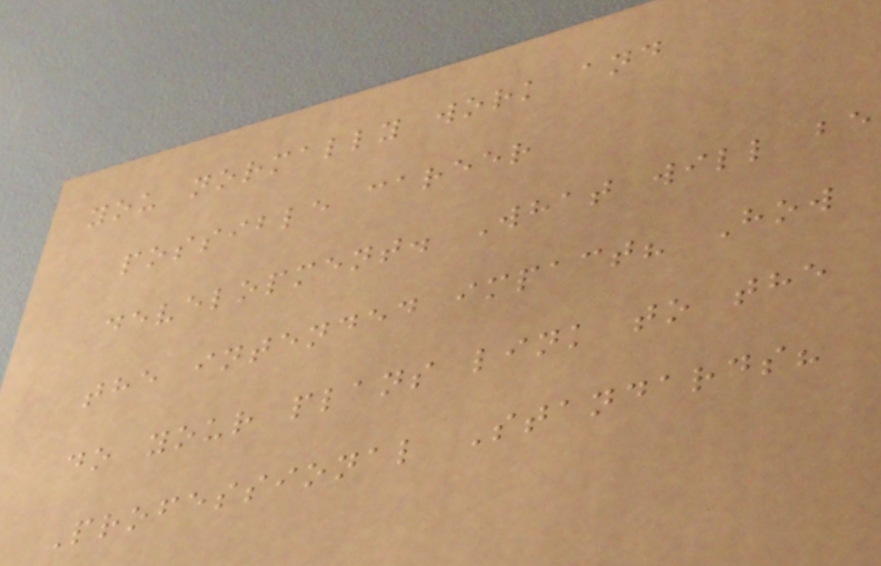you normally work and
possible career
development. What will be
the intended impact? How
do your plans link to the
Professional Standards?
